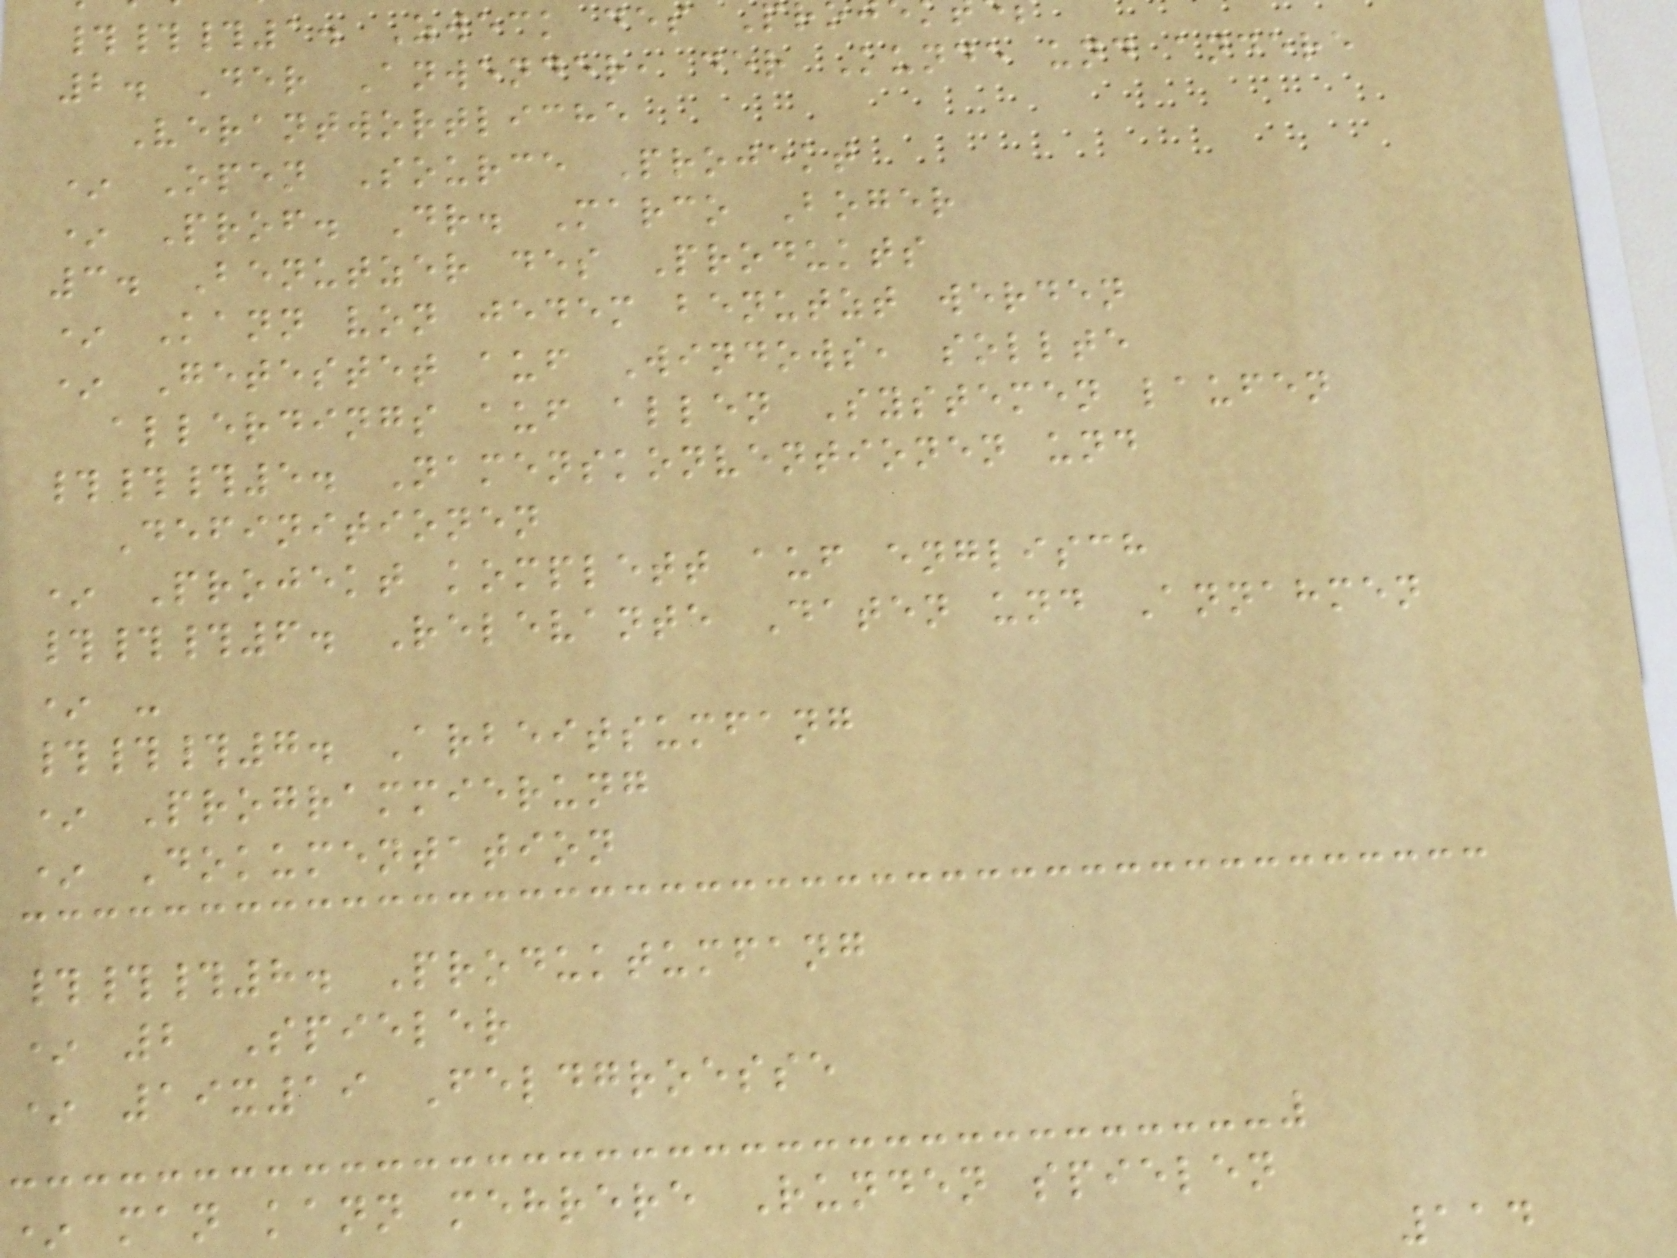###1. Zweck des Pr
2. Der Anwender, der Kunde und andere
Verantwortliche
* Open Source Projekt
* Prof. Dr. Marco Boger
3. Benutzer des Produkts
* Kann von jedem benutzt werden
* Getestet auf Windows, sollte
allerdings auf allen Systemen laufen
###5. Namenskonventionen und
Definitionen
* Projekt komplett auf englisch
###6. Relevante Daten und Annahmen
* -
###7. Arbeitsumfang
* Programmierung
* Dokumentation
###8. Produktumfang
* 2 Spieler
* 19x19 Feldgroesse
* man kann mehrere Runden spielen
114
